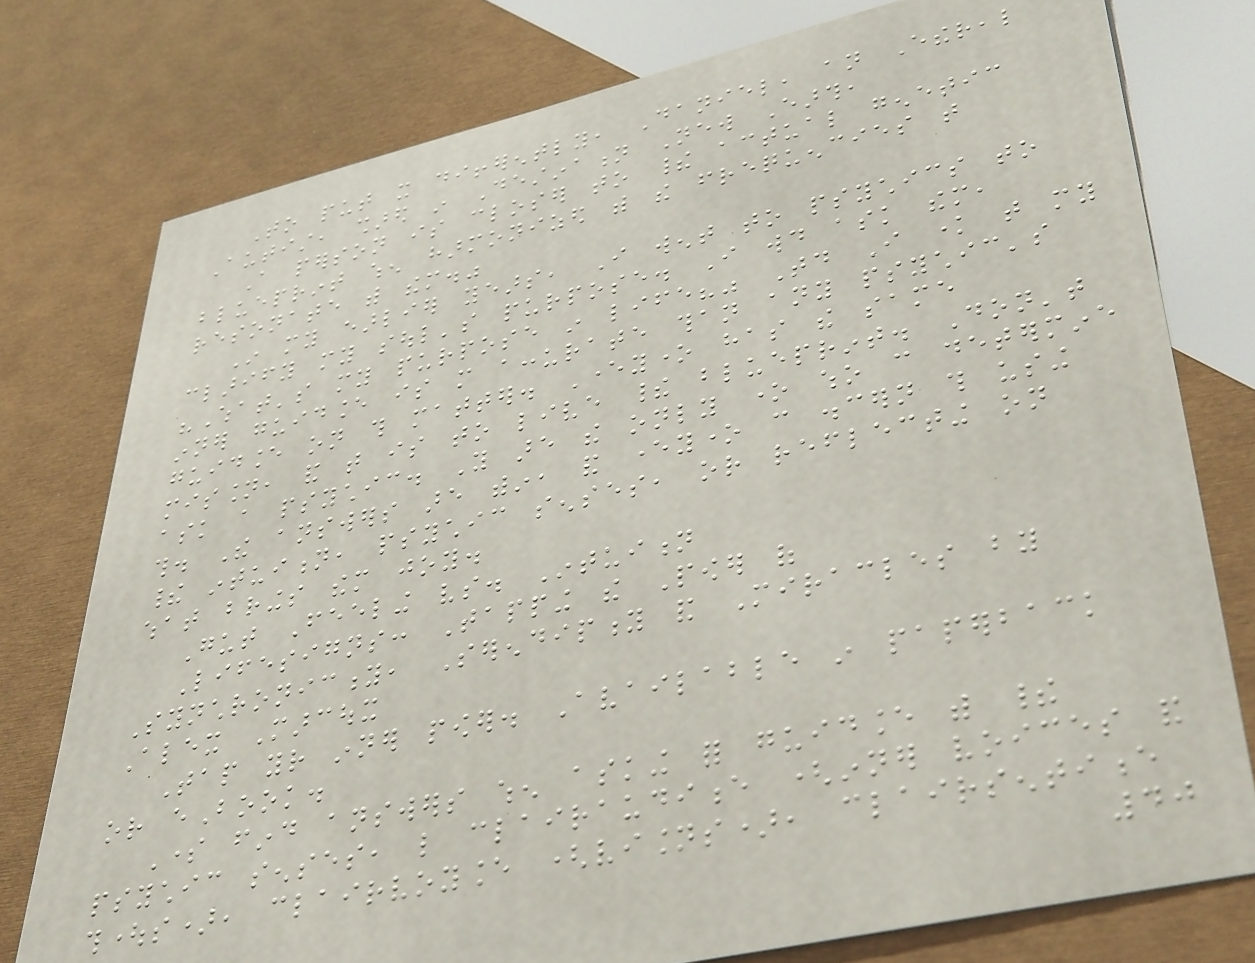To put it differently, Daniel, an Ethereal
Autist, shared in Destination New Earth,
A person is closer to their actual genetic
blueprint when harmonized with the frequencies that
resonate with them."
In my earlier years, I went to psychics to
clarify my soul's purpose. I would ask them,
"What's my purpose in life?" Today I know that my
inner guidance is more accurate than any psychic's
guidance on this matter. Everyone has the same
mission, and that is to live their blueprint. Don't
ask a psychic. You are the only one who can determine
this. The answers are within, and everyone can discern this using
their intuition, psychic senses, or reflecting on
what brings them joy.
Gut Feeling vs. Intuition
Lifesigns: Tapping the Power of
Synchronicity, Serendipity and Miracles by
Alex Marcoux
Tap your inner power. Available in paperback
or eBook.
Some find answers when asking for guidance with their
psychic senses, like clairaudience (inner voices and
thoughts), clairvoyance (visions), clairsentience
40
